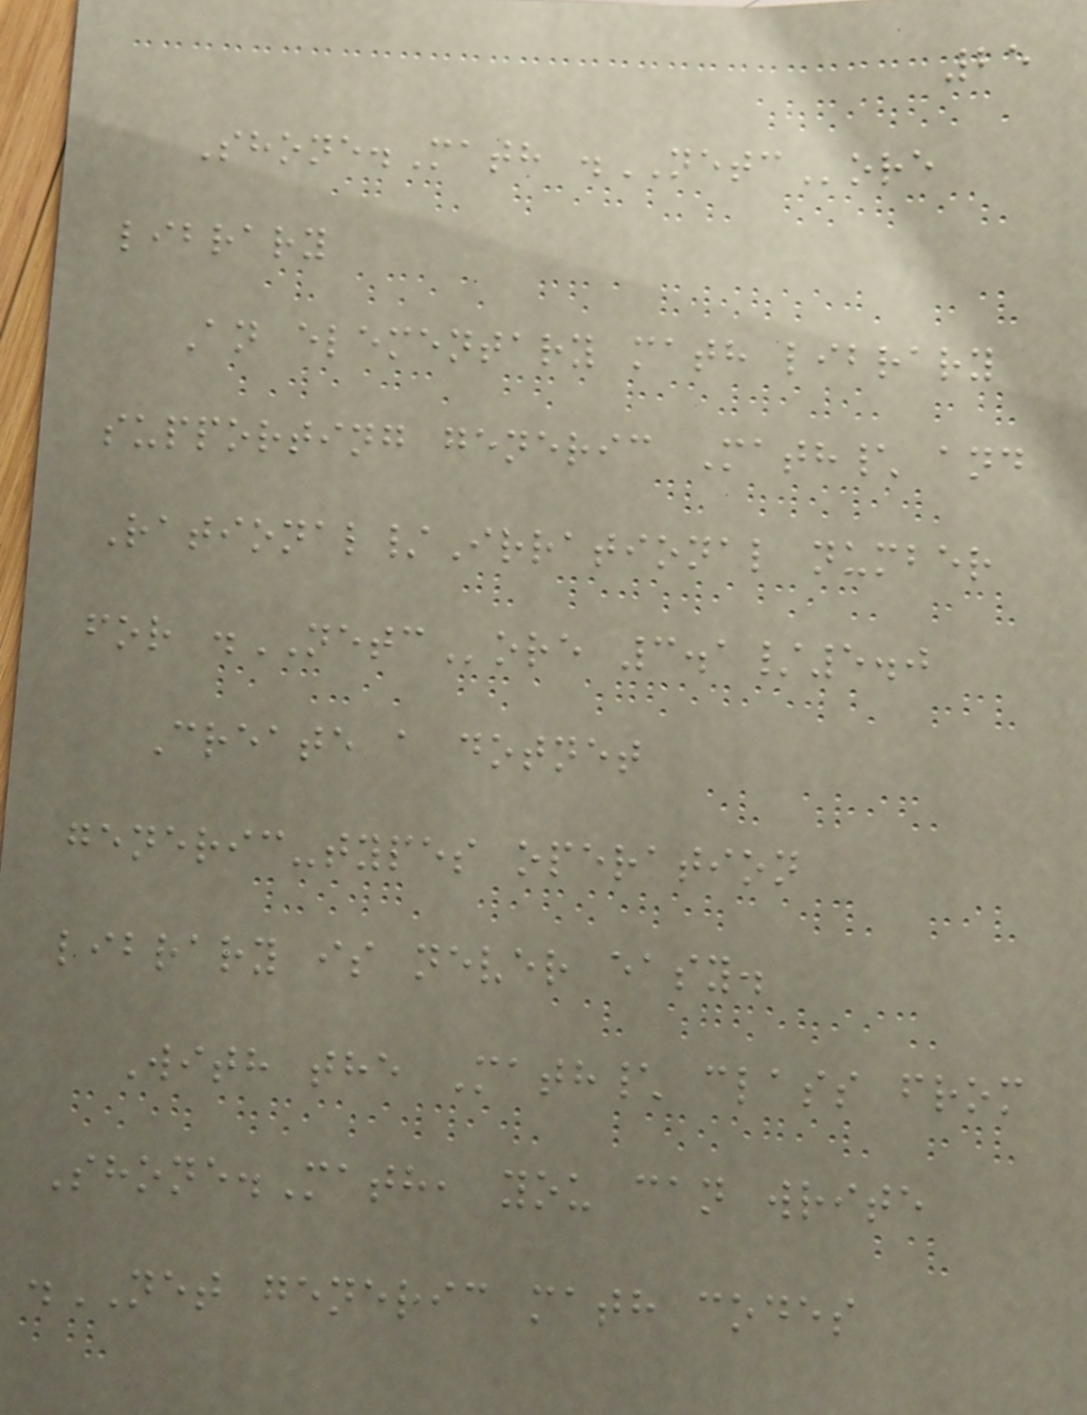25
Shone.Math .NETCore
library
An elementary math library
supporting generic Math\ and
Rational/Irrational number
for .NETCore 3.1/5.0
Create a dotnet
generic-types operation
library is never easy.
With the Math\ class from
Shone.Math, you can write
.NET generic math codes
